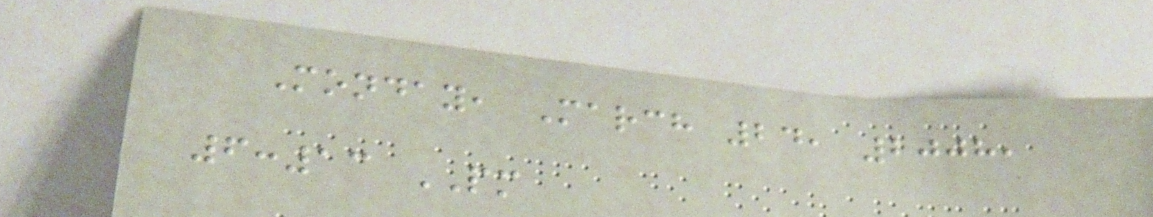Monday, March 24, 2008,
6:13 PM
